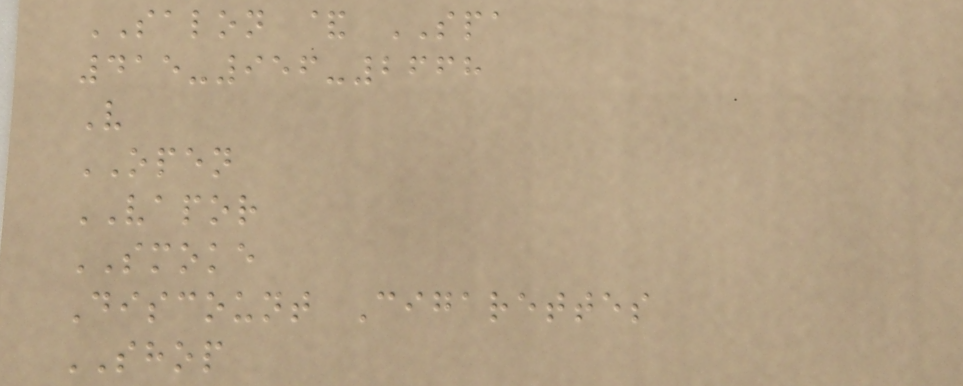SALON & SPA
415-956-2668
V
OPEN
VAPOR
SMOKE
Discount Cigarettes
SHOP
